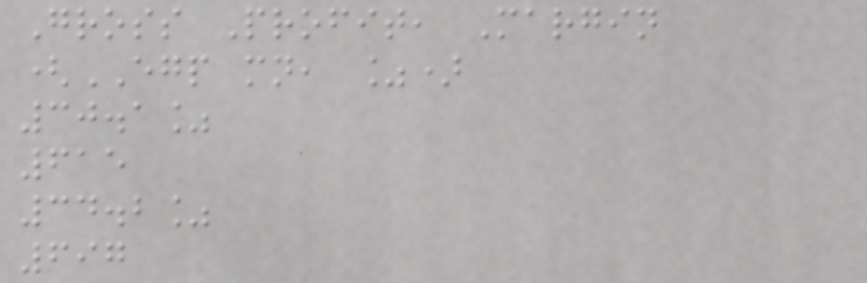Gross Profit, Margin
(EGP mn, %)
30.1%
615
34.2%
697
